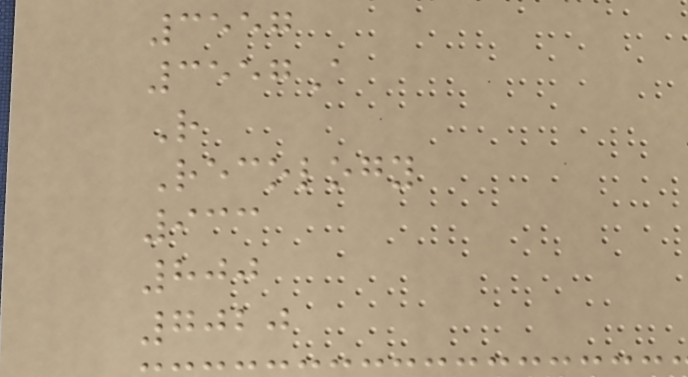3557
3557A
R
Recology
933
800
7020
